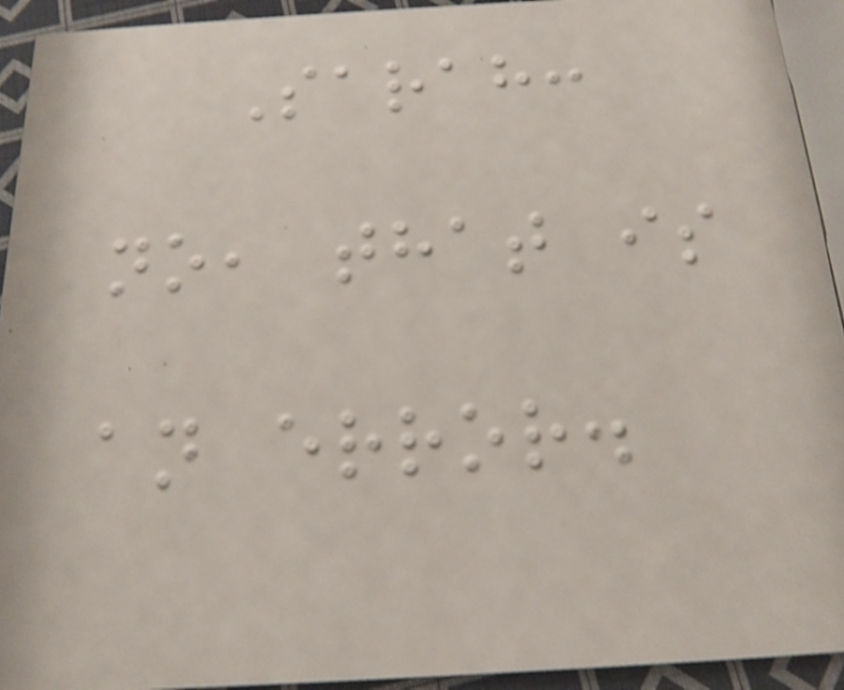Sarah:
no, that is
an error.
